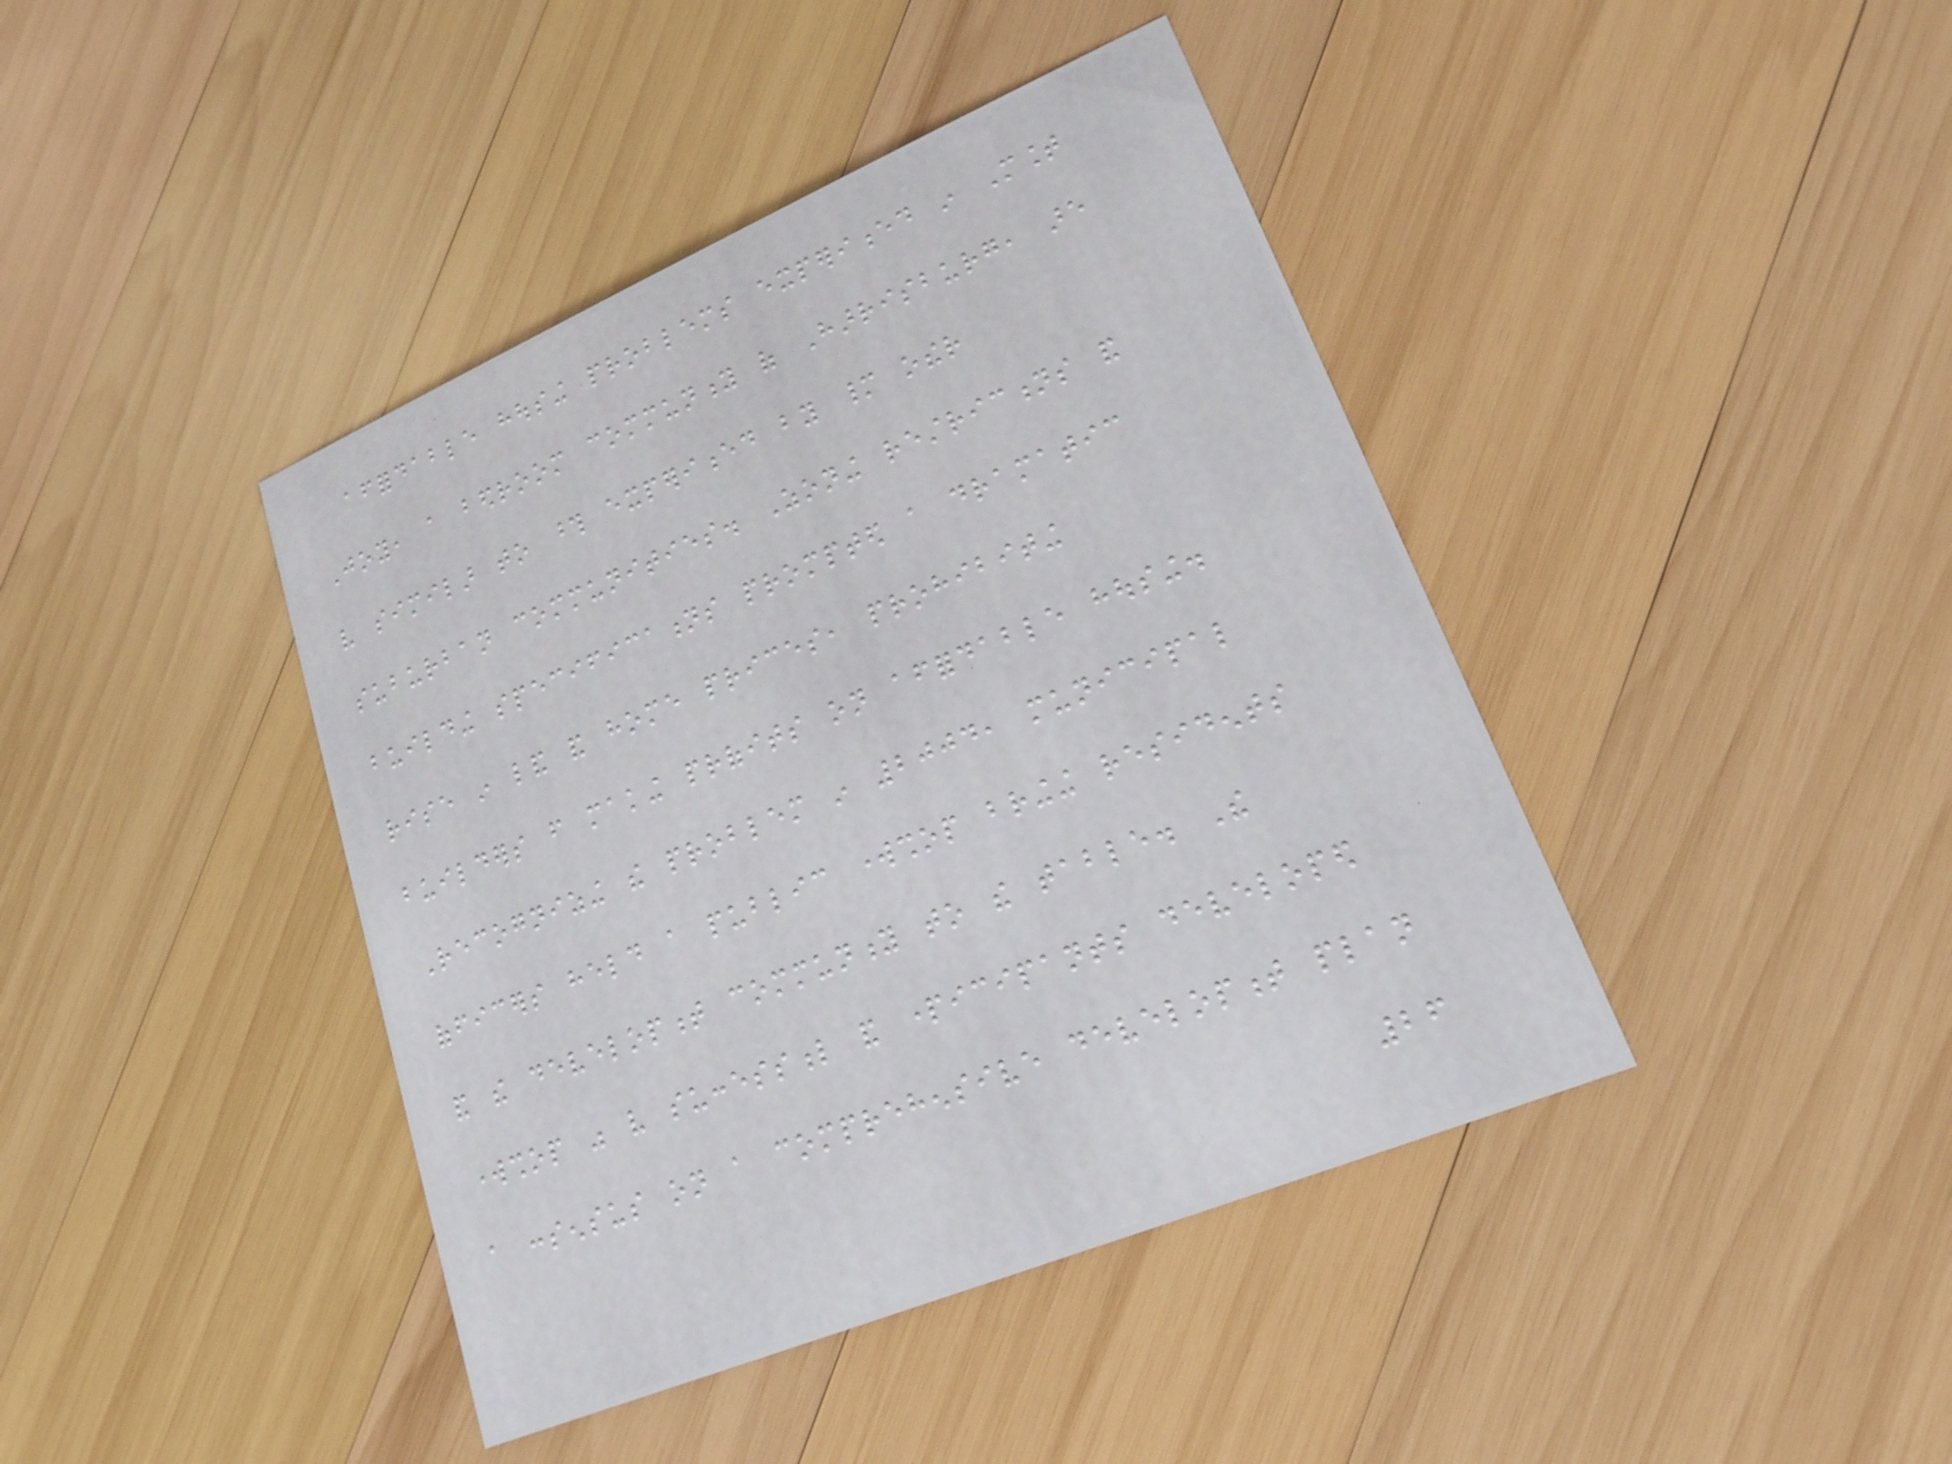affordable housing problems experienced in Mount
Joy, a bedroom community of Harrisburg, are
very similar to those experienced by many other
suburban communities. Zoning restrictions and
building specifications prompted a dramatic
rise in land and home prices, prohibiting
builders from making profits on affordable housing.
Recognizing the problem in 2004, municipal
officers held a public workshop bringing residents
and the development community to the table. The
workshop was very successful and participants developed
a consensus on a comprehensive development plan
26
